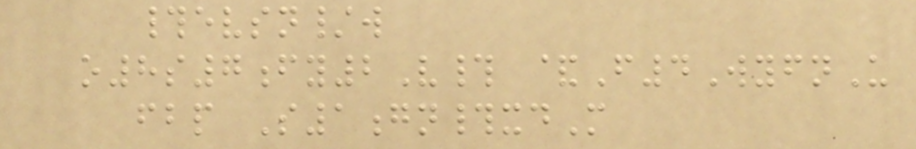#evsn/w
o8s7fy2V# &F4WyfnU
fbp S1gn#xdM
